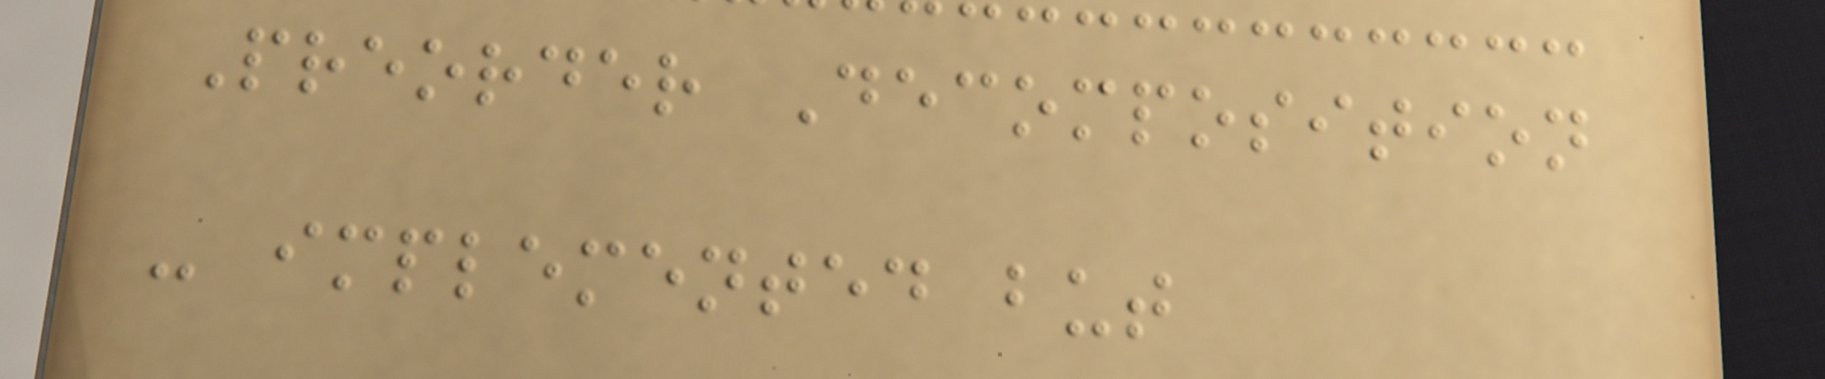Preorder Decomposition
- implemented but
